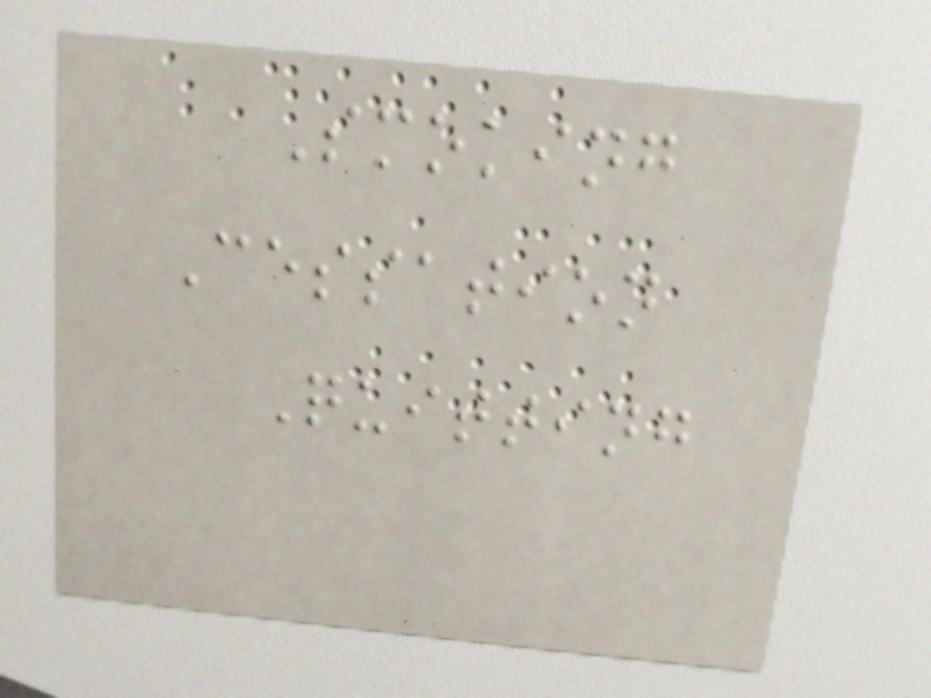Smoking
Cessation
Quitting
